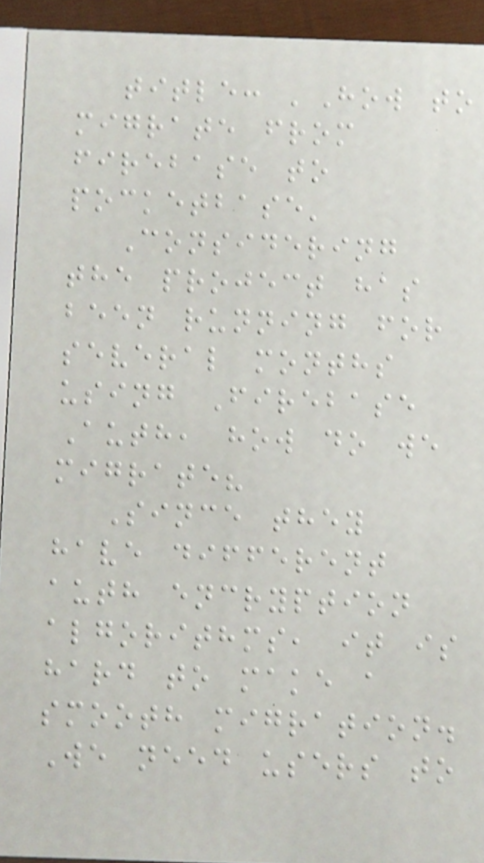title: 'How to
migrate from
firebase to
pocketbase'
Considering
the project has
been running for
several months
using Firebase
Auth, how do we
migrate?
Since they
have different
auth encryption
algorithms, it is
hard to make a
smooth migration.
We need users to
